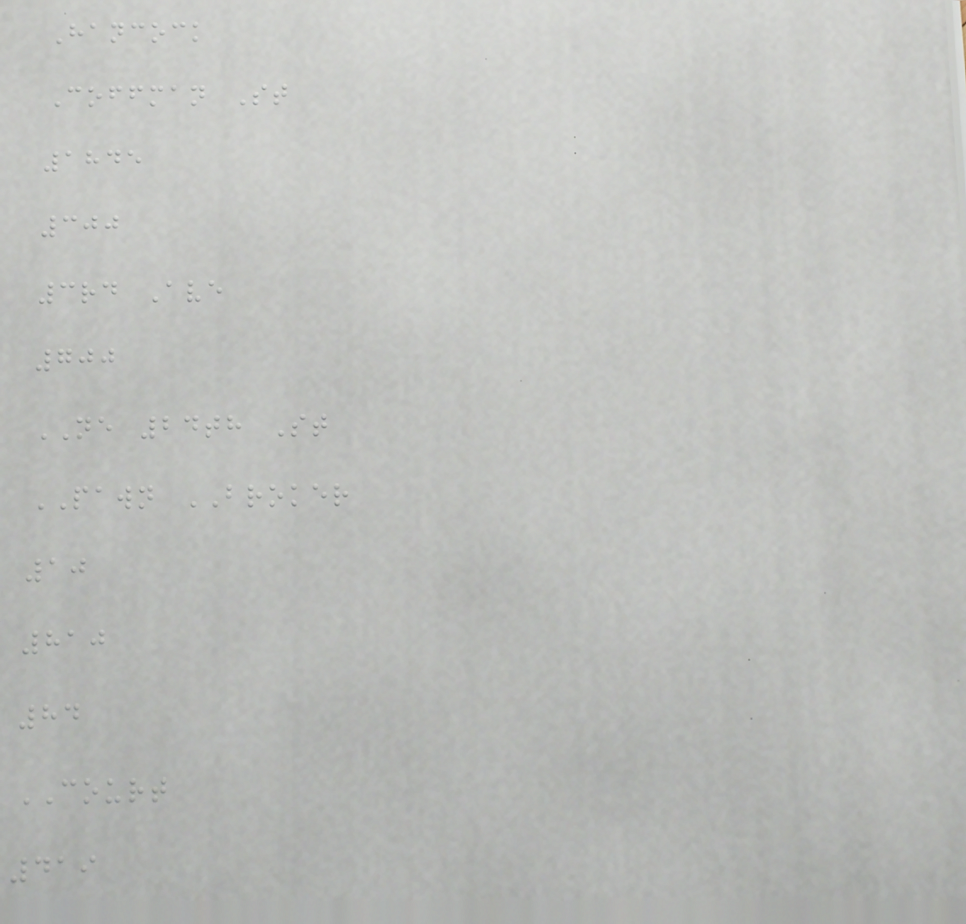Hancock
Coffman St
1845
300
3rd Ave
700
NE 24th St
PAWN BROKER
10
810
84
COURT
419
